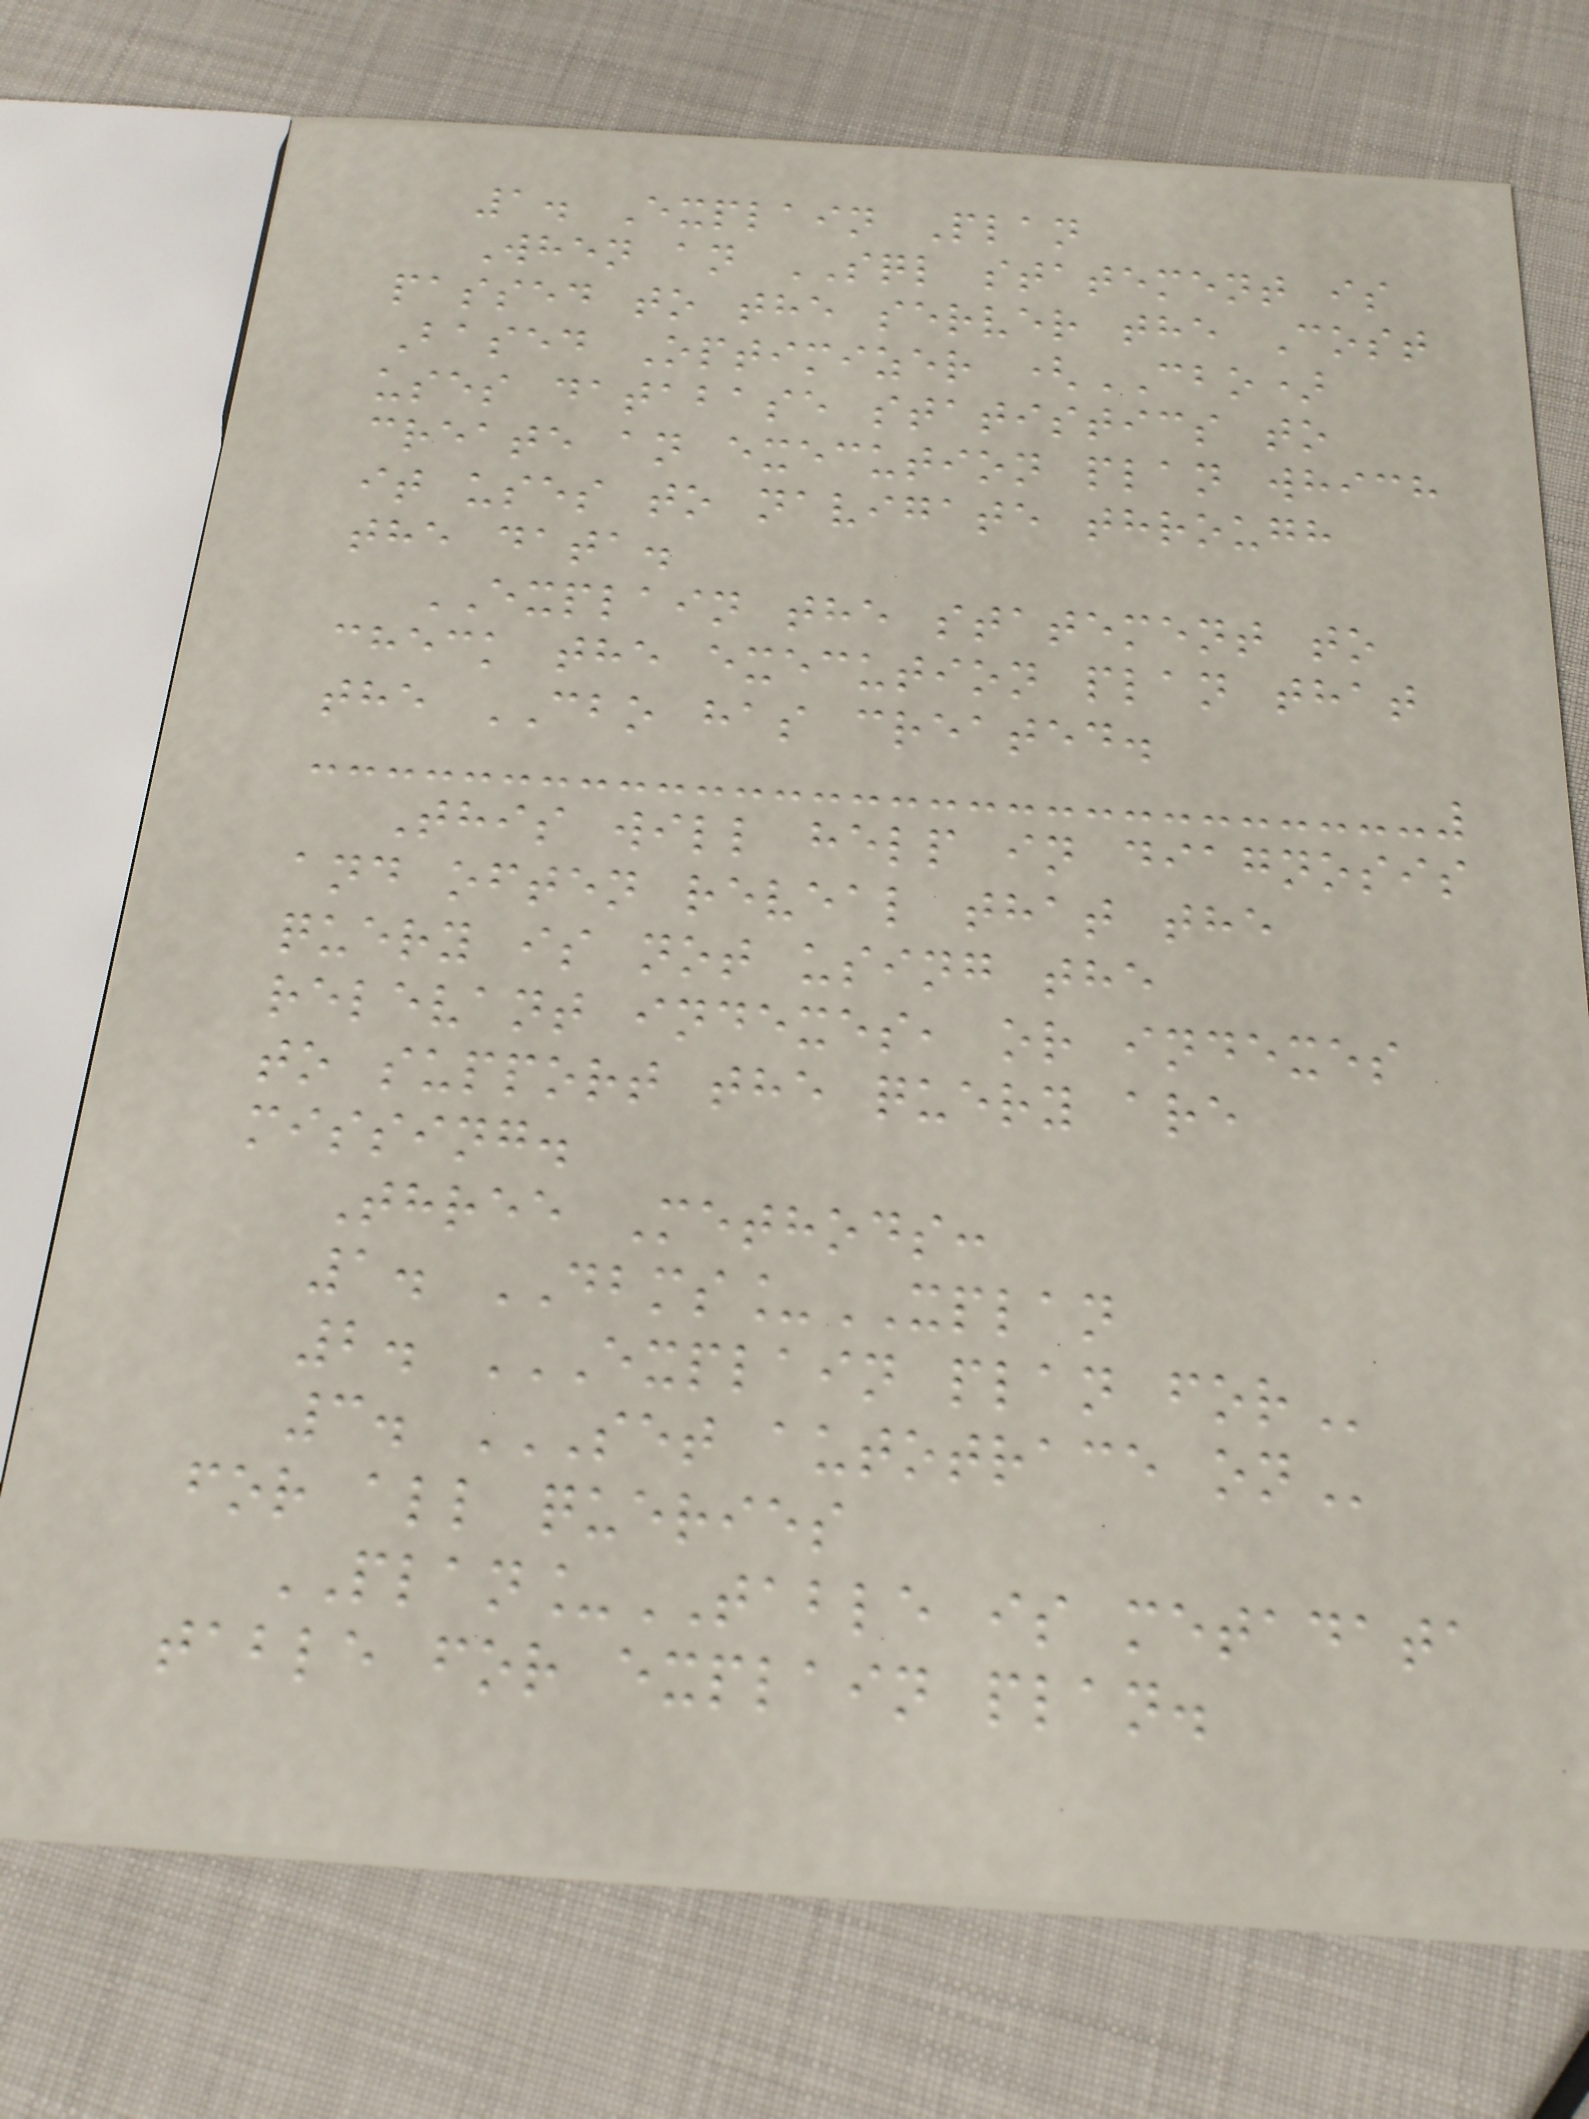1. Explain Plan
When an SQL statement is
passed to the server the Cost
Based Optimizer (CBO)
uses database statistics to
create an execution plan which
it uses to navigate through
the data.
EXPLAIN the statement to
check the execution plan that
the CBO has created.
This will help in diagnosis
and often reveal that the
query is not using the
relevant indexes, or indexes
to support the query are
missing.
Three Methods:
1. DBMS_XPLAN
2. EXPLAIN PLAN FOR
3. SET AUTOTRACE ON
for all queries
PLAN_TABLE is metadata
table for explain plan.
